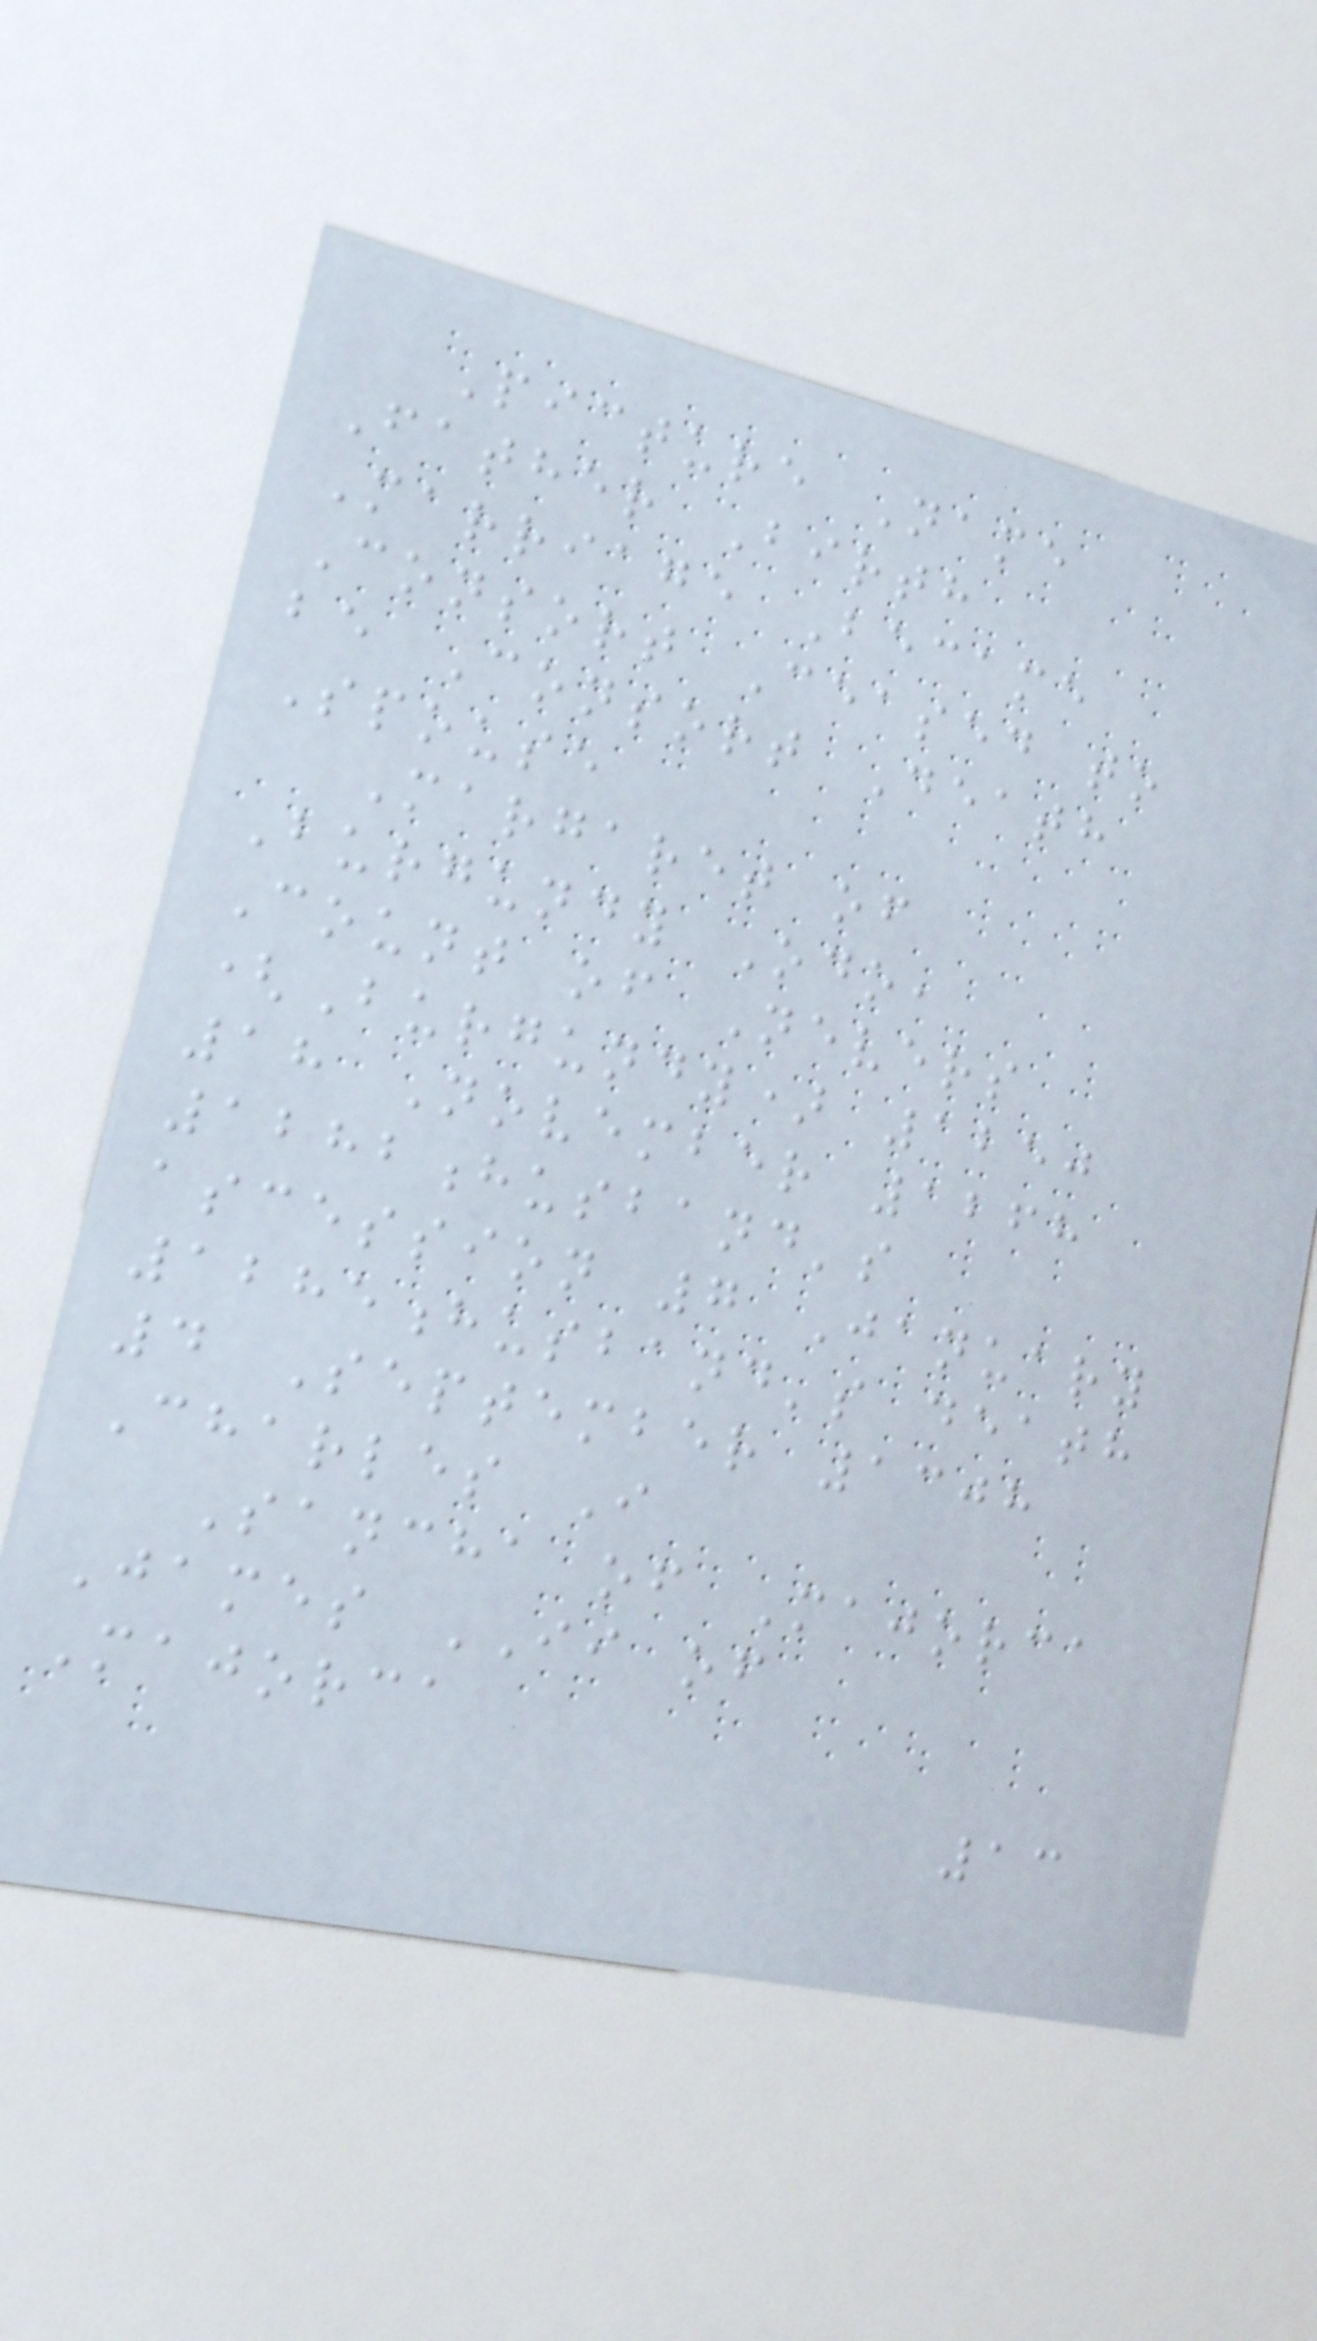Picture Name
Father Birth
Marriage Became
Consort Ceased to
be Consort Death
Spouse
Margaret of
Burgundy Odo,
Count of Nevers
(Burgundy) 1250
18 November 1268
1282husband's
ascession 7 January
1285husband's death
4 September 1308
Charles I
Sancha of Majorca
James II of
Majorca
13
